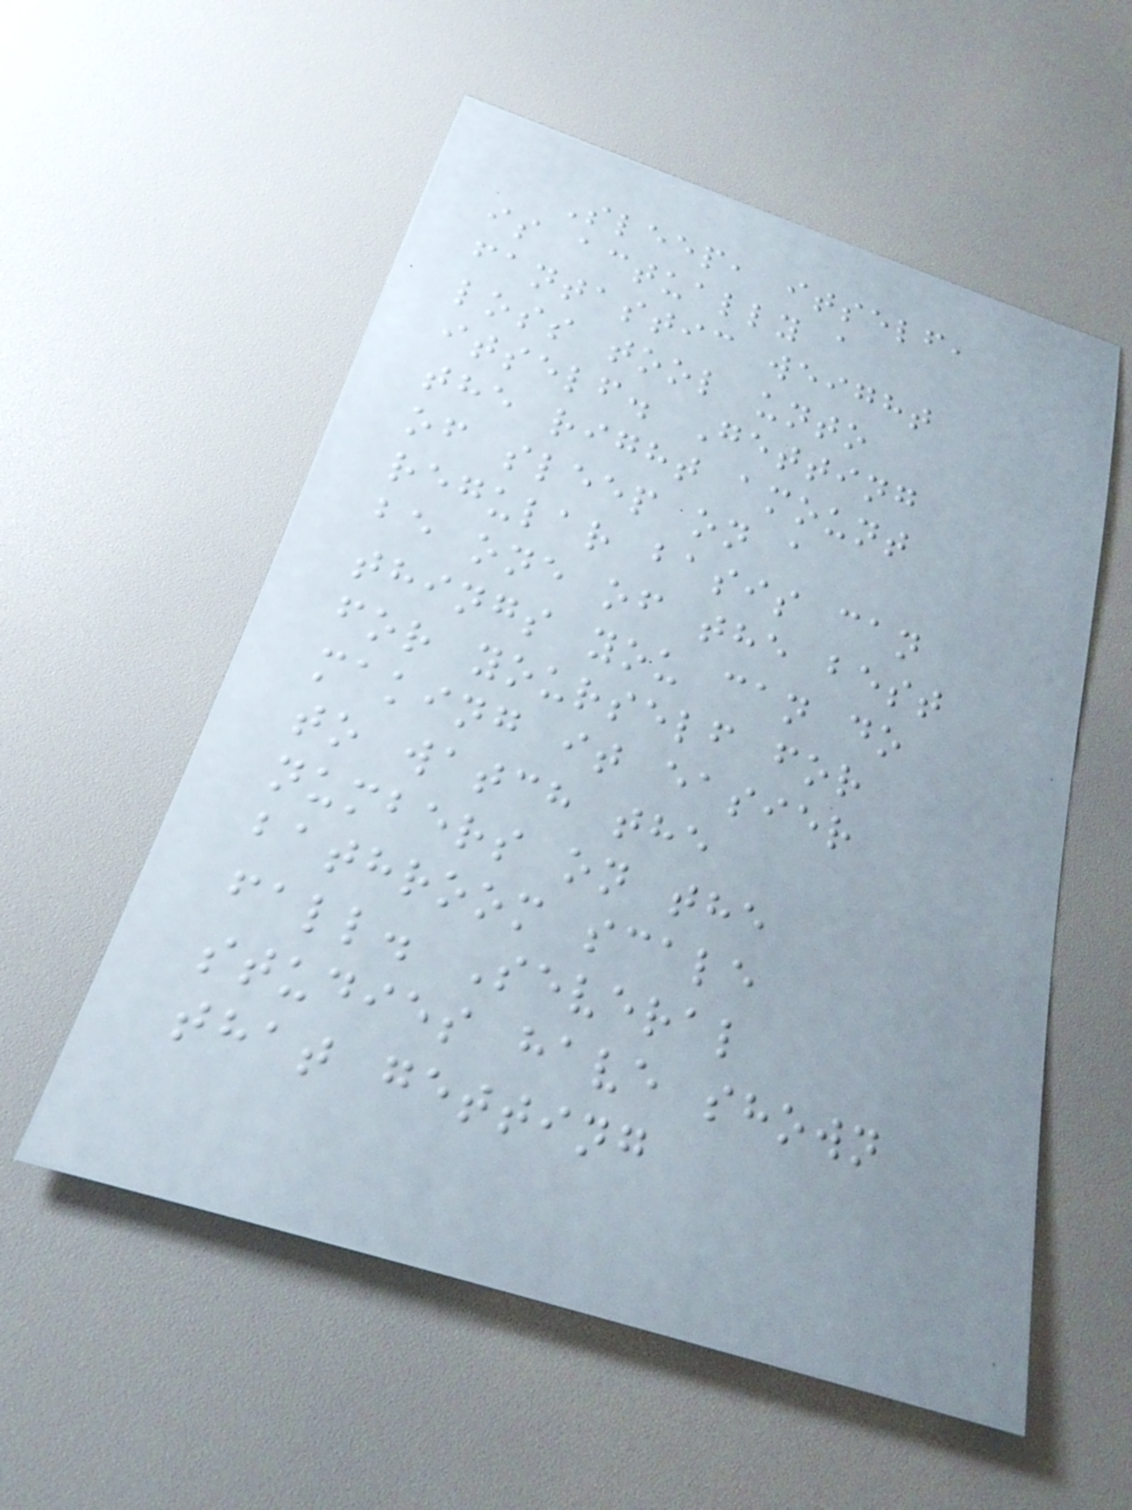Sleep, itself,
is actually a
fantastic weight
loss tool unto
itself. Getting
the right amount
of sleep on a
regular basis can
be one of the best
things you can do
for yourself for
making it easier
to watch the
numbers on the
bathroom scale
fall. Several
studies have shown
that getting
